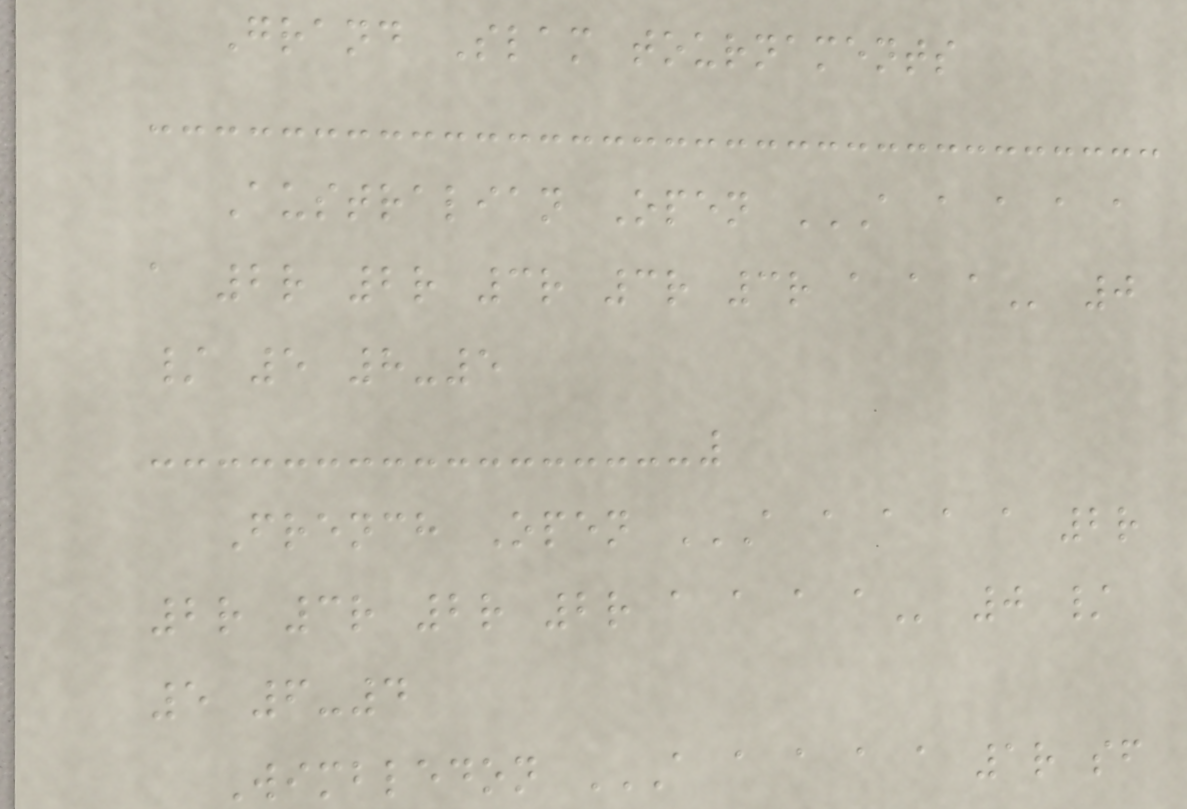Grand Slam tournaments
Australian Open A A A A A
A 2R 2R 3R 3R 3R A A A 0
/ 5 8-5
French Open A A A A A 2R
2R 3R 2R 2R A A A A 0 /
5 6-4
Wimbledon A A A A A 1R SF
